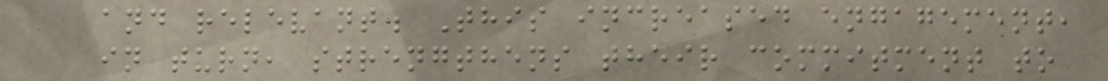and relevant. This increased engagement,
in turn, strengthens their commitment to
